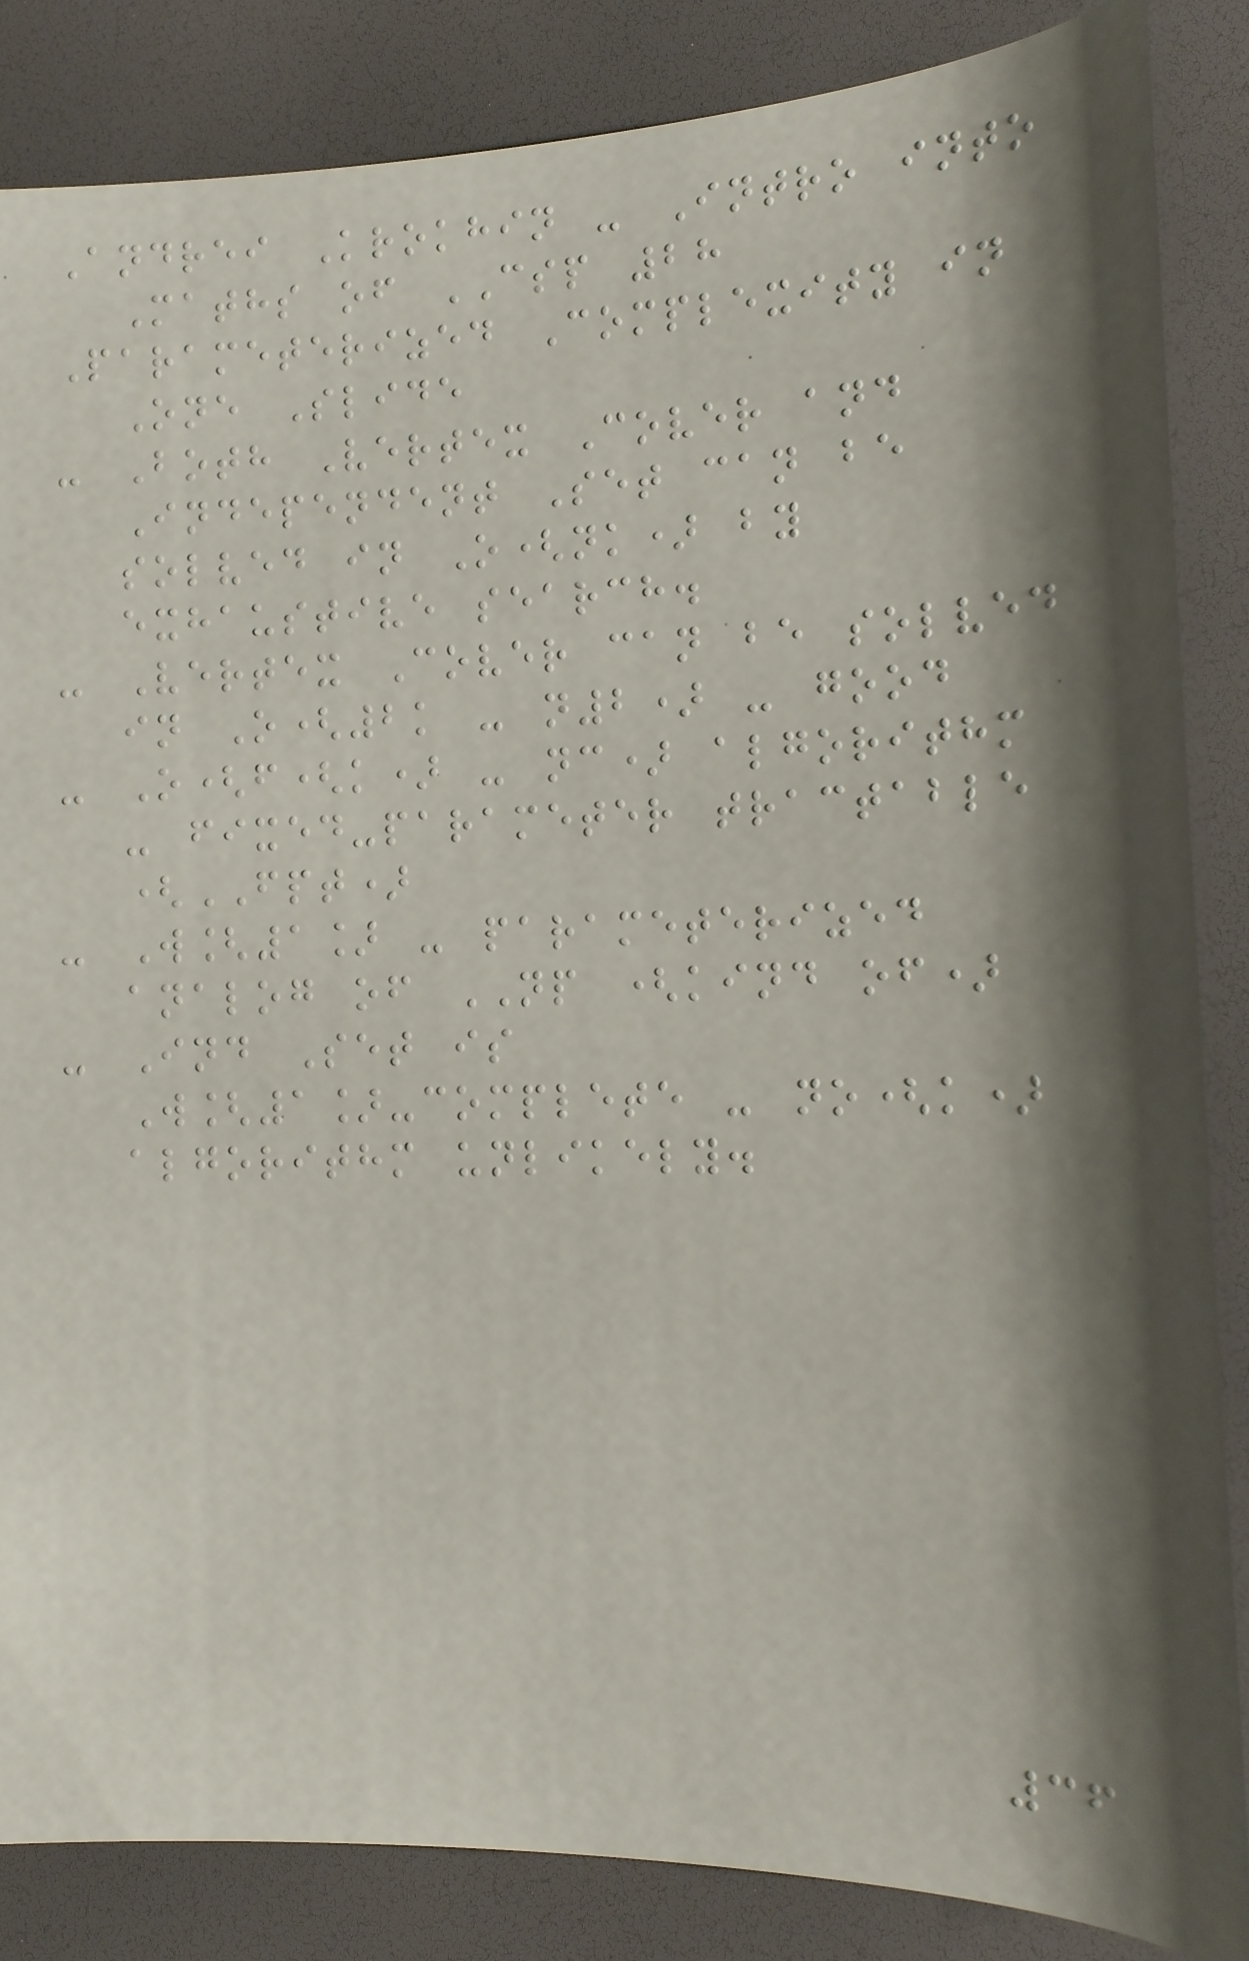Andrei Krokhin - Intro into
Maths of CSP 28
Parameterized Complexity in
One Slide
- Both Vertex Cover and
Independent Set can be
solved in O(nk) by
exhaustive search.
- Vertex Cover can be solved
in O(2k - n2) - good
- O(f(k) - nc) algorithm
- fixed-parameter tractable
(FPT)
- W[1] - parameterized
analog of NP (kind of)
- Ind Set is
W[1]-complete - no(k)
algorithm unlikely.
36
